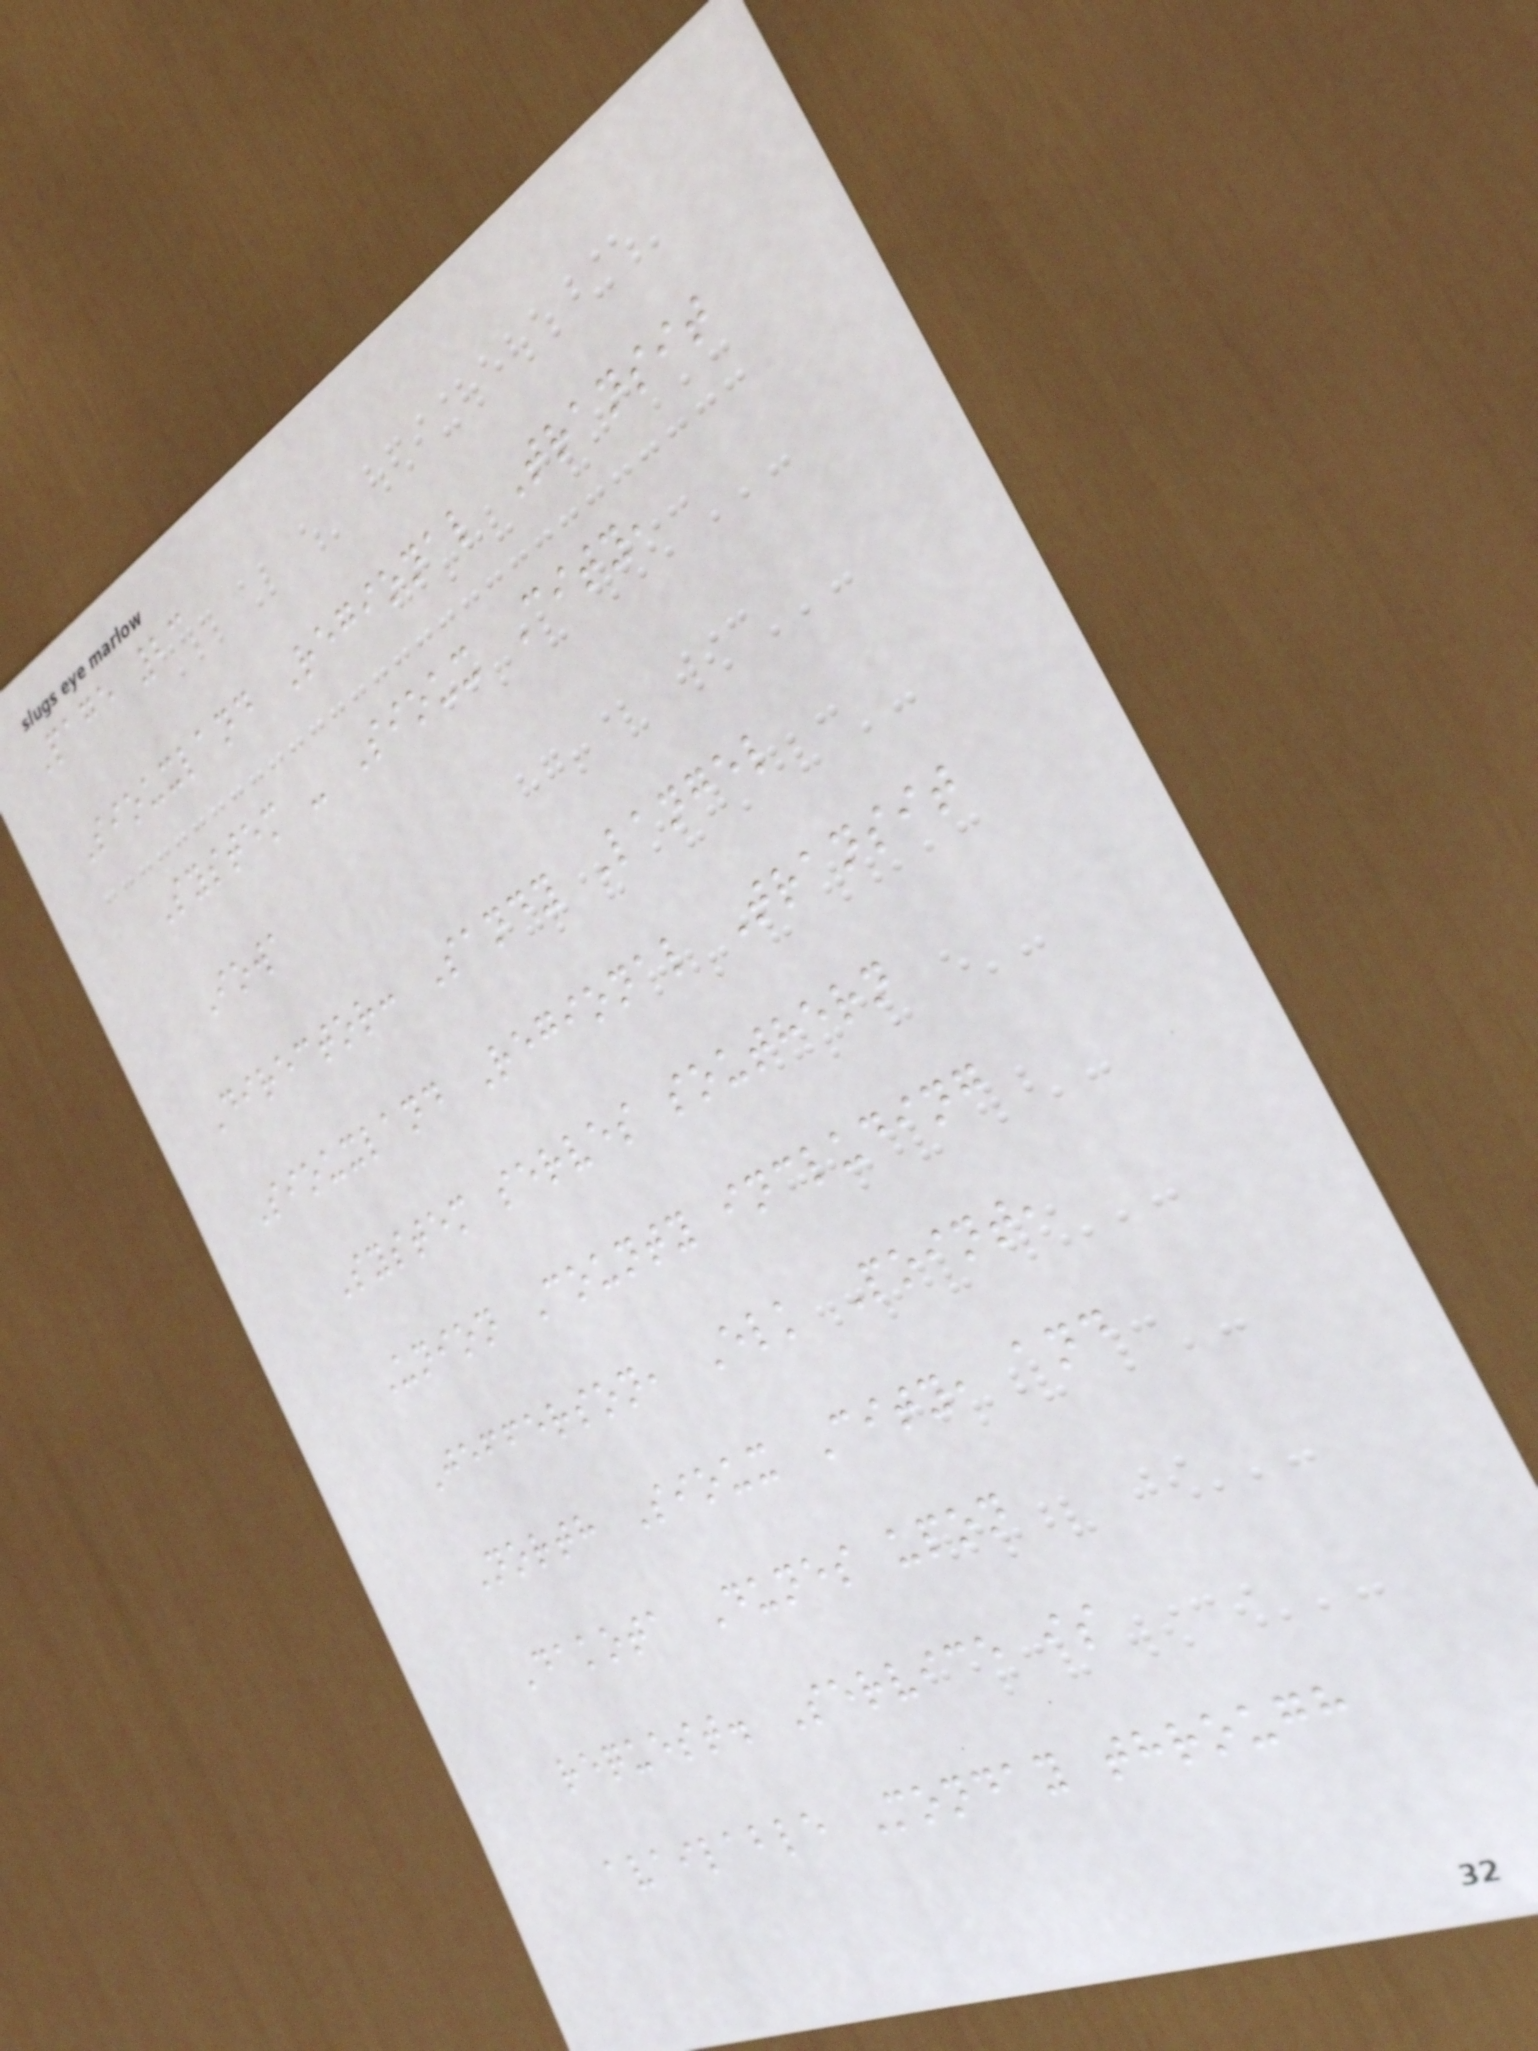Page 23
Siouxland Regional Transit
System - Sioux City,
Iowa
Director: Sandy Langel
Siouxland Regional Transit
System serves southern
Union County including
Jefferson, Elk Point,
North Sioux City, and
Dakota Dunes upon
request. Service is
available Monday through
